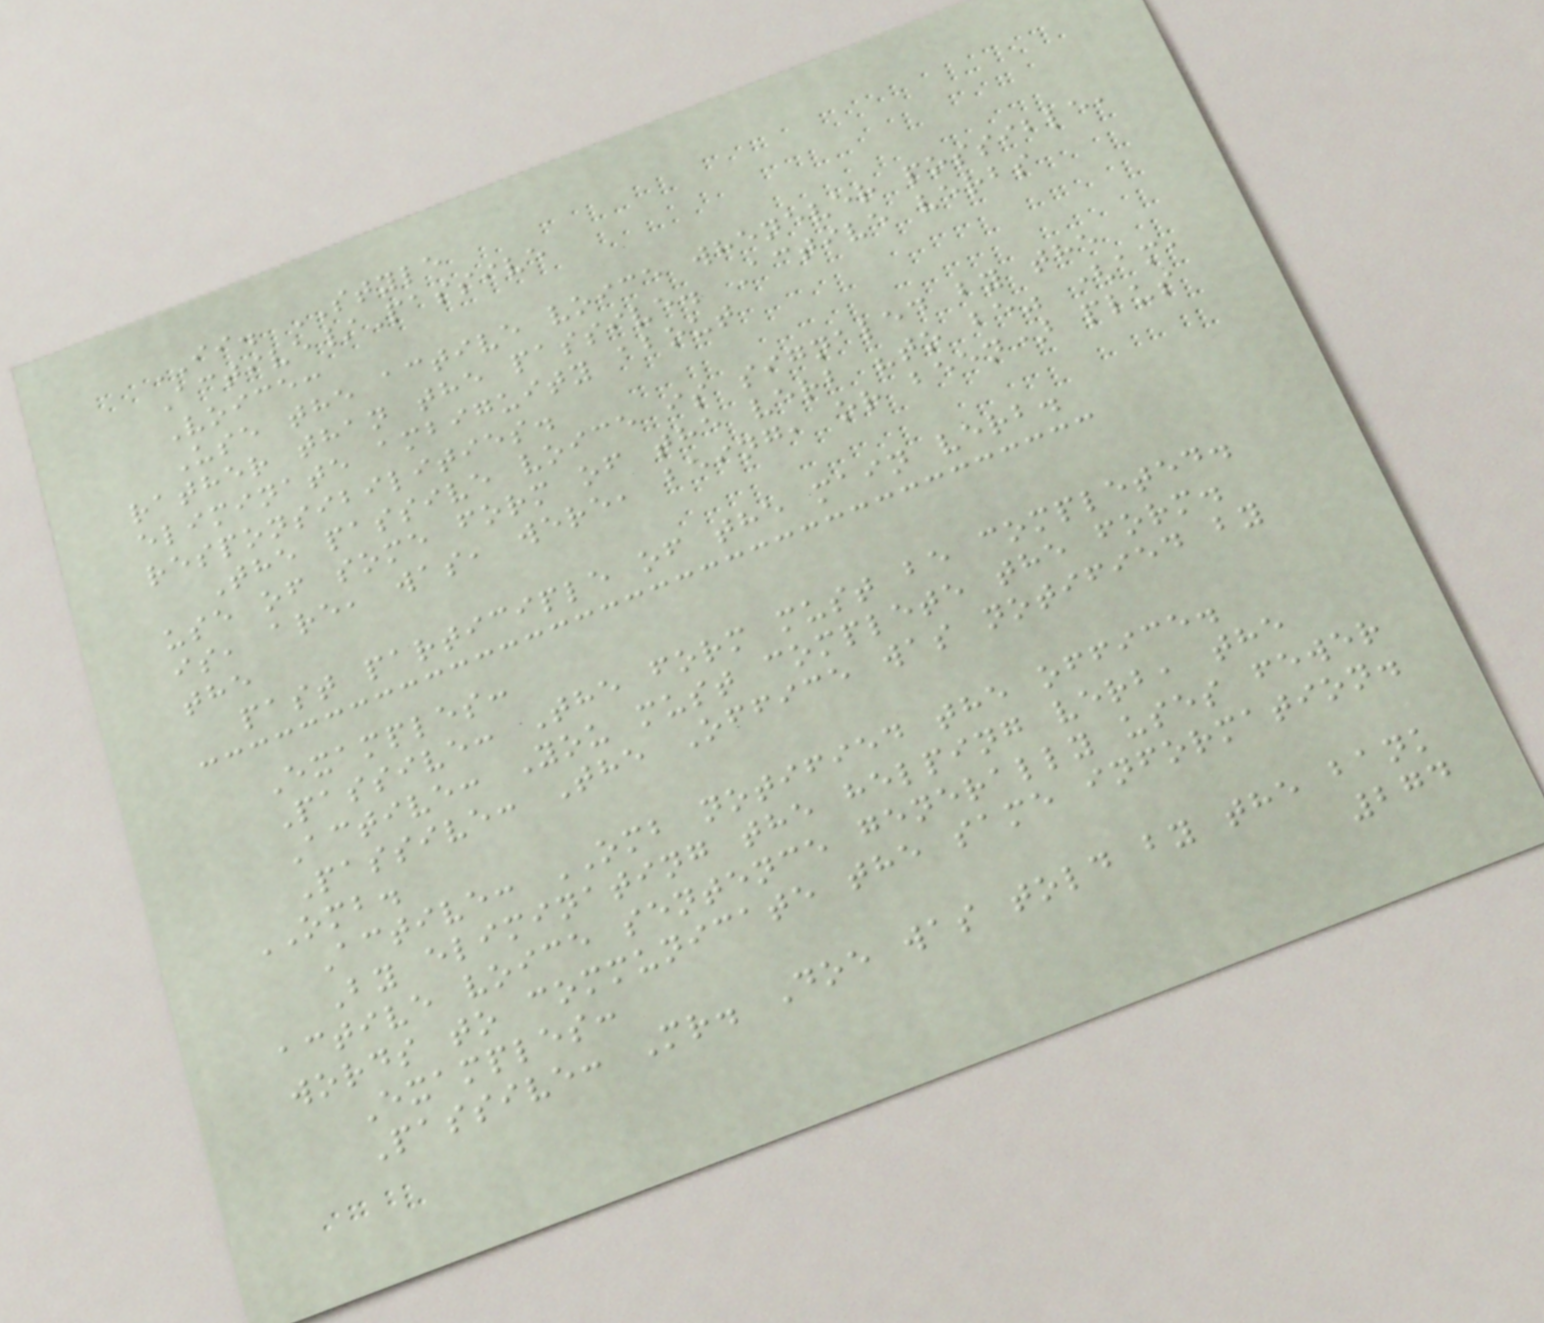II. STYLE
Active/Passive
Voice:
Use the active voice whenever possible,
rather than the passive. Active verbs
eliminate ambiguity about
responsibilities.
The passive voice is signaled by the
use of some form of the verb "to be" (am,
is, are, was, were, being, or been) plus
the
past participle of the main verb.
Examples:
Passive: The form must be completed.
Active: You must complete the form.
Passive: The Office was notified by
OMB.
Active: OMB notified the office.
By eliminating the helping verb, the
active voice sentence generally uses fewer
words to communicate the same information.
Examples:
Passive: Mr. Doe was told by the bank
274
